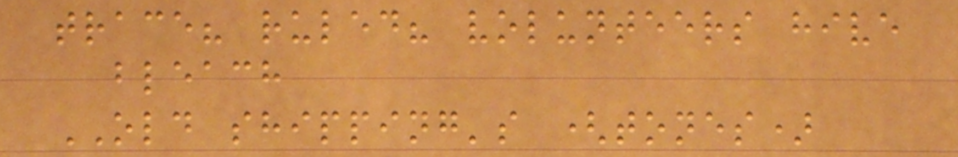trace? ruled? volunteers hive
bleach
OLD shipping's (tones)
